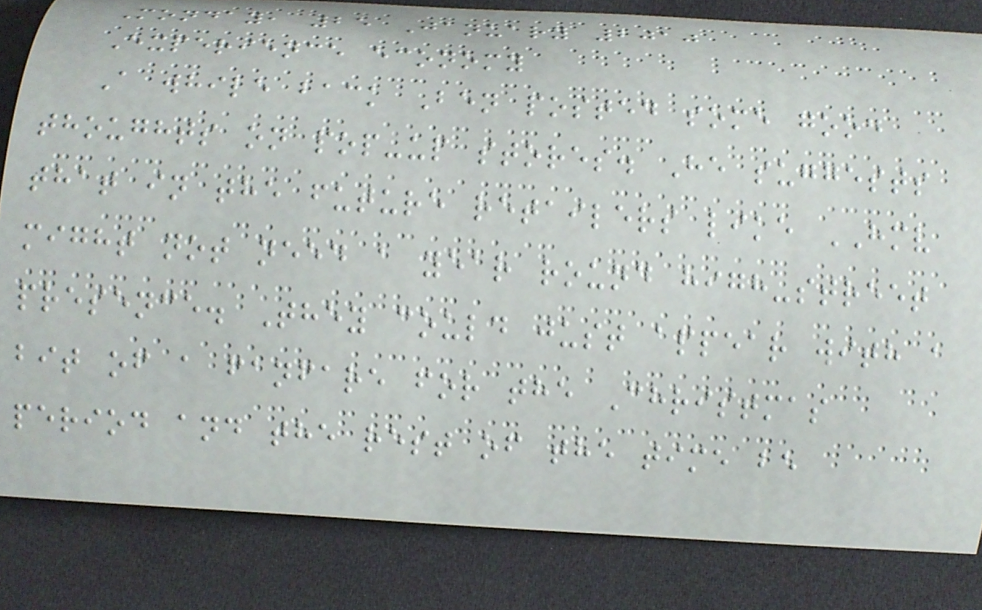Monday, 25 January 2010
Experience economy
A while back Ben posted some good
thoughts on pop-up stores. He suggests
that in the future retailers like HMV
might not need a year round high-street
presence. They could just appear with a
bit of a fanfare for the Christmas
period and the rest of the time be
